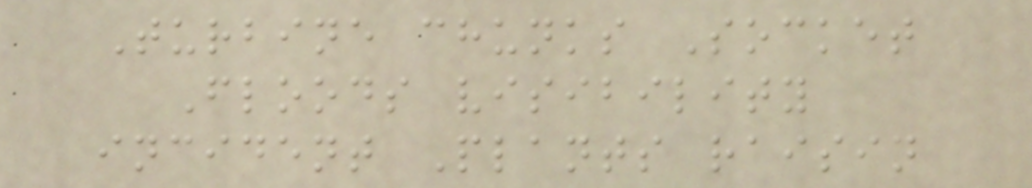Turbine chunks Socket
Floods visibility
incident Plants raisin
